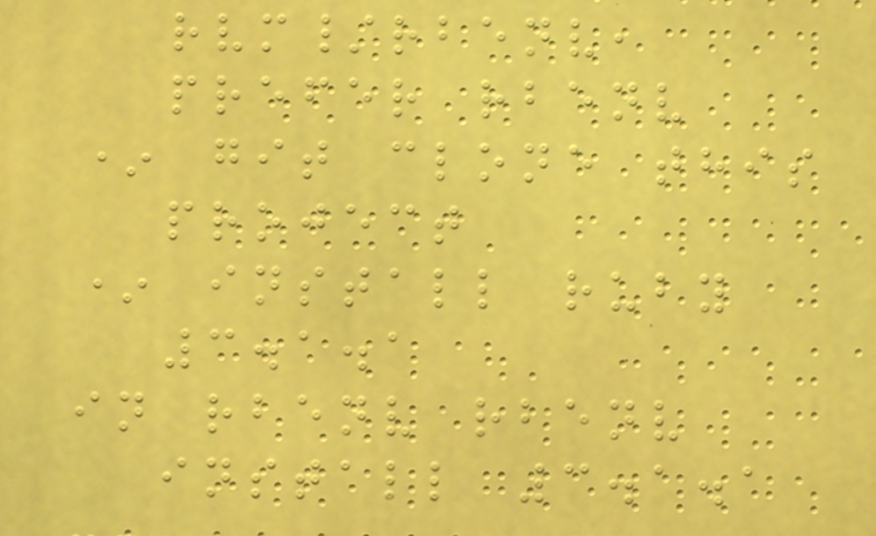rvm/rbenv,
prefer rbenv
* git clone this
project
* install ruby
3.1.1
in rbenv rbenv
install 3.1.1
